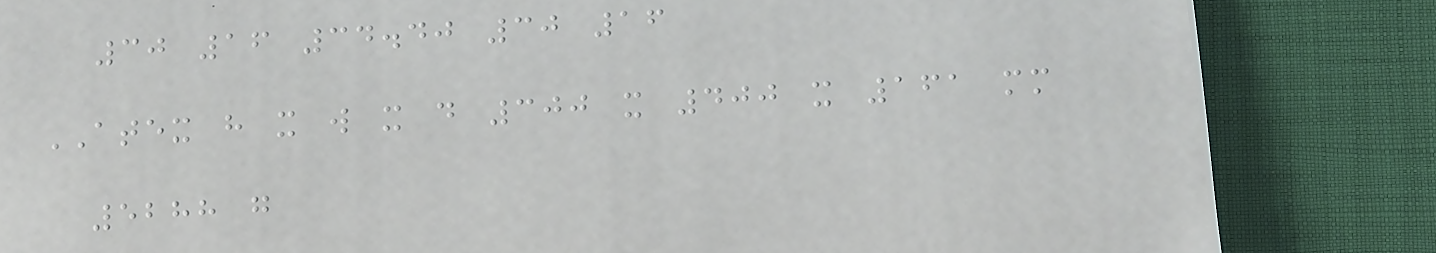30 16 34.40 30 16
ATEX h x w x d 300 x 400 x 161 mm
5288 g
